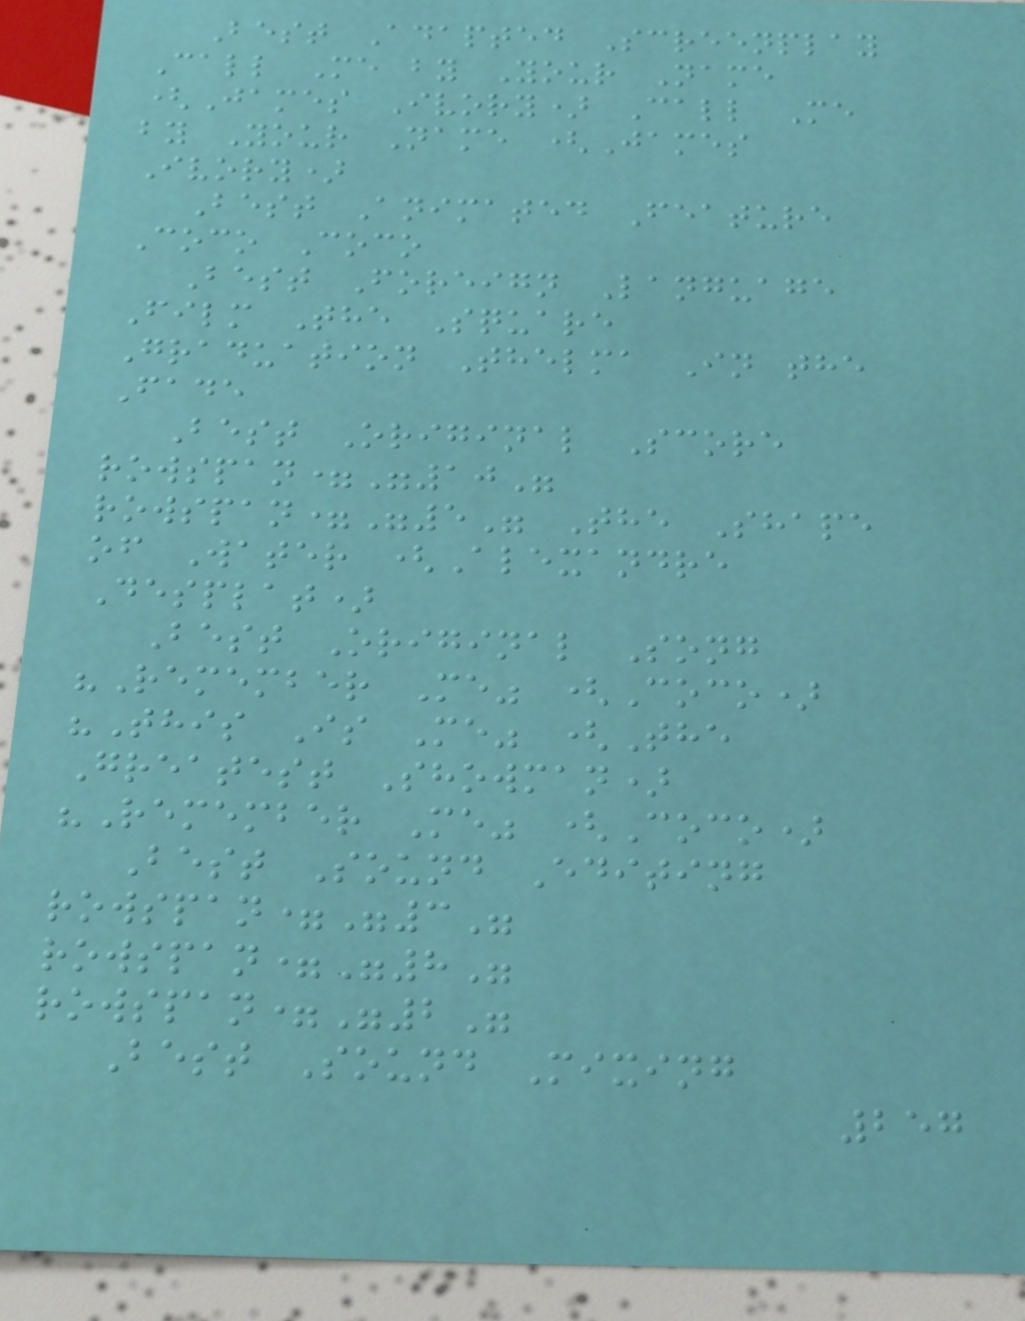Best Adapted Screenplay
Call Me by Your Name
(James Ivory) Call Me
by Your Name (James
Ivory)
Best Animated Feature
Coco Coco
Best Foreign Language
Film The Square
Graduation Thelma In the
Fade
Best Original Score
rowspan="10"
rowspan="5" The Shape
of Water (Alexandre
Desplat)
Best Original Song
"Remember Me" (Coco)
"This Is Me" (The
Greatest Showman)
"Remember Me" (Coco)
Best Sound Editing
rowspan="3"
rowspan="8"
rowspan="2"
Best Sound Mixing
257
